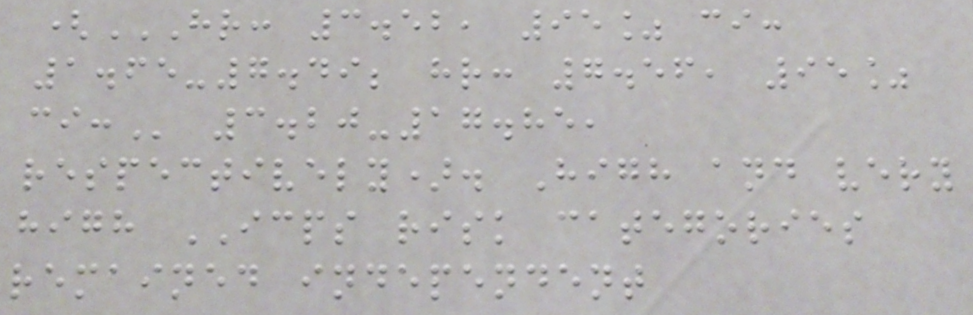(HR: 3.52, 95% CI:
1.65-7.49; HR: 7.56, 95%
CI: 3.20-17.85,
respectively). High and very
high ICPS risk categories
remained independent
